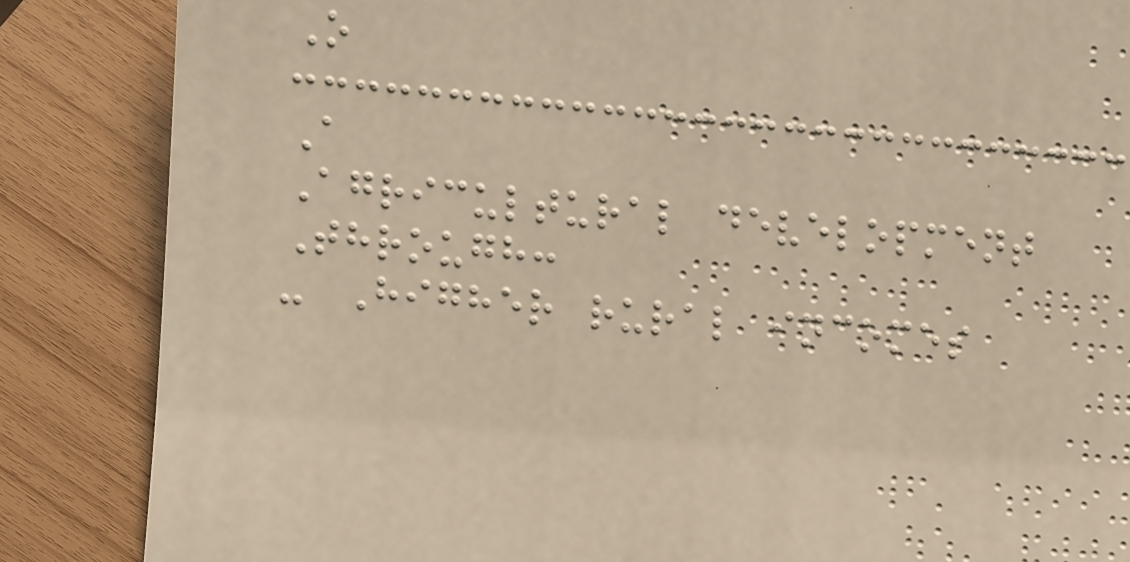O
A
Agricultural development
Through:
- Higher rural incomes
